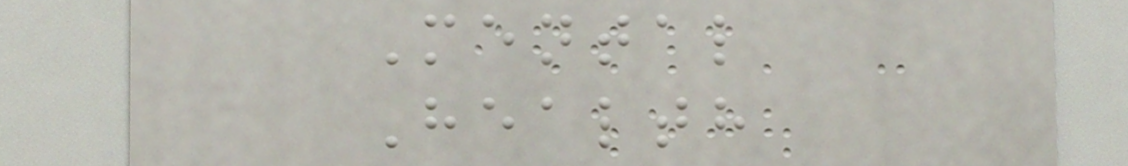Mental
Health
